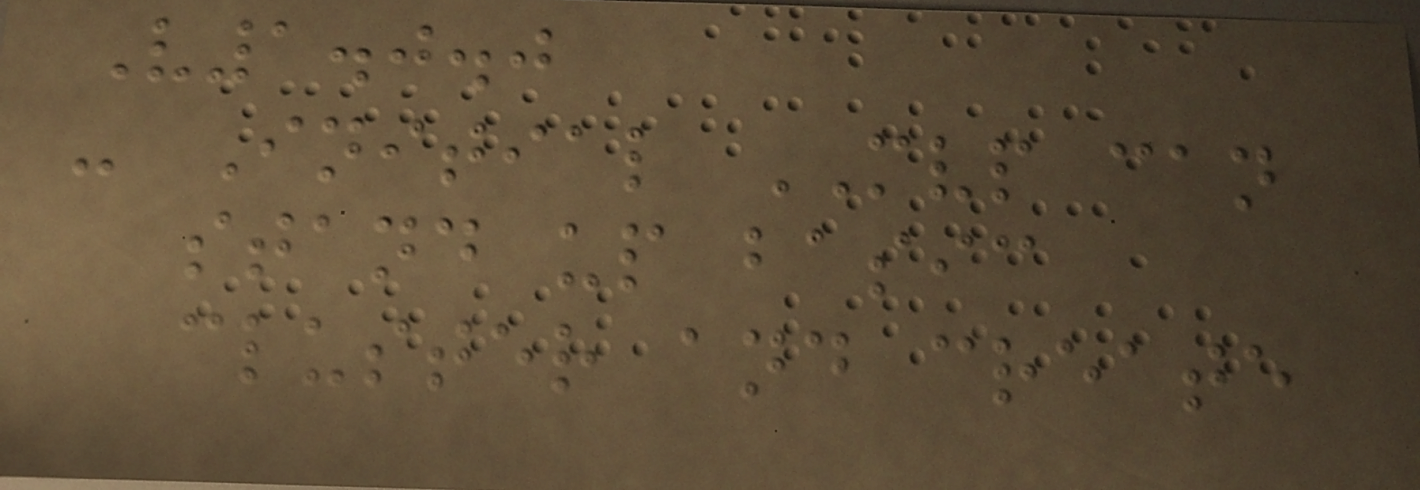V1.0.0
- Initial MVP can
stand up basic
cluster and create
